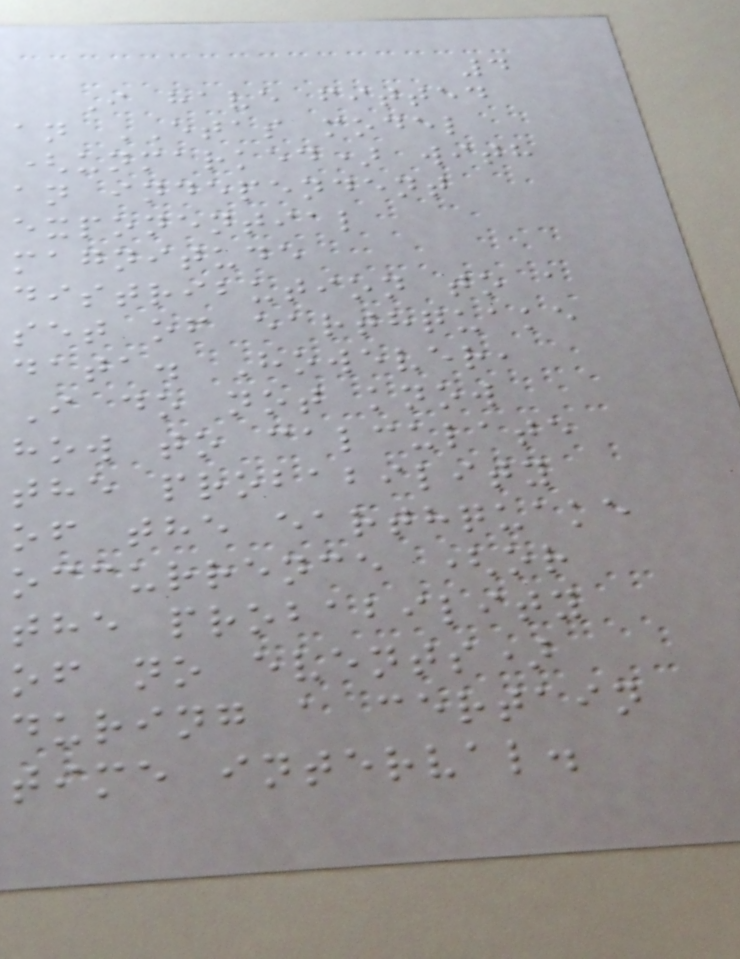4
I have fitted
an ETAS model
(unmarked) with
an independent
exponential
magnitude
distribution to a
set of earthquake
data. However,
I do not know
how to calculate
the probability
of the earthquake
occurrence (or
the probability
of no events)
during a certain
time interval.
